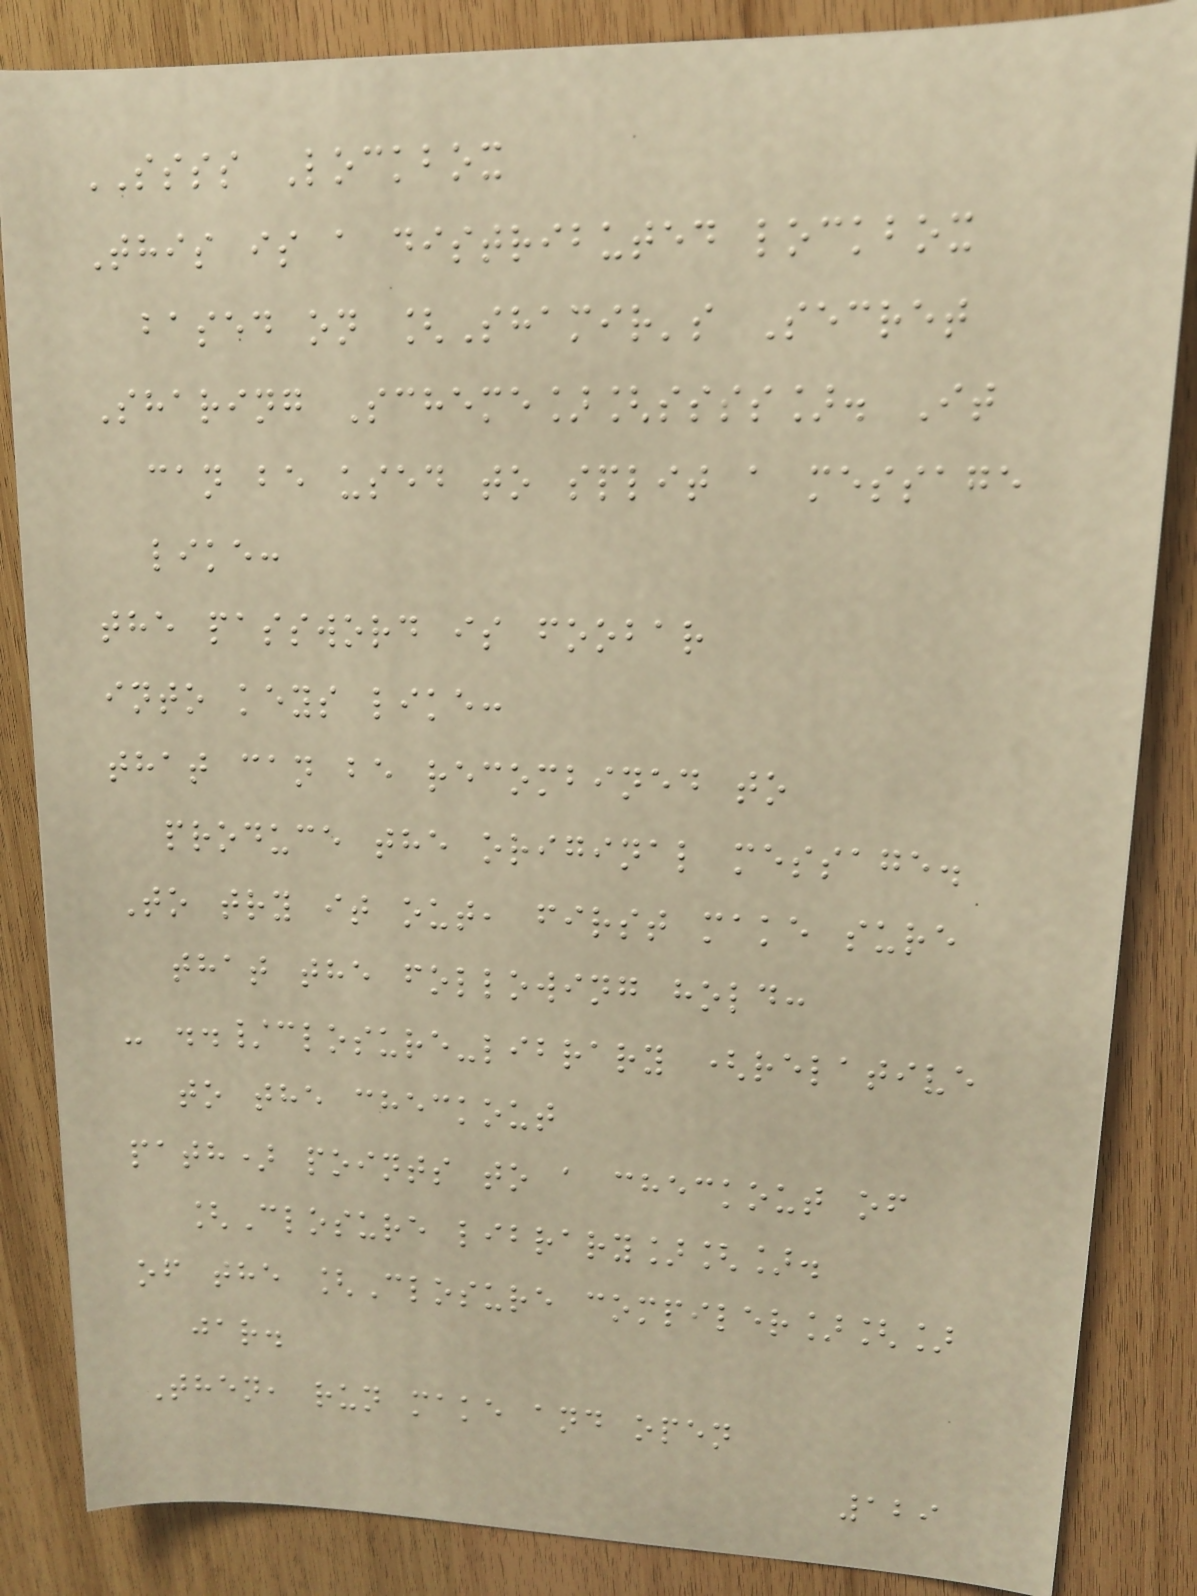SSSS Lockbox
This is a distributed lockbox
based on [Shamir's Secret
Sharing Scheme][ssss]. It
can be used to split a message
like:
the password is foobar
into keys like:
that can be recombined to
produce the original message.
To try it out, first make sure
that the following hold:
- ../closure-library (relative
to the checkout
path) points to a checkout of
[Closure library][].
of the [Closure compiler][]
jar.
Then, run make and open
129
